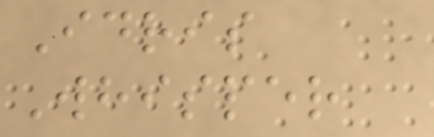Idris
Whisper
